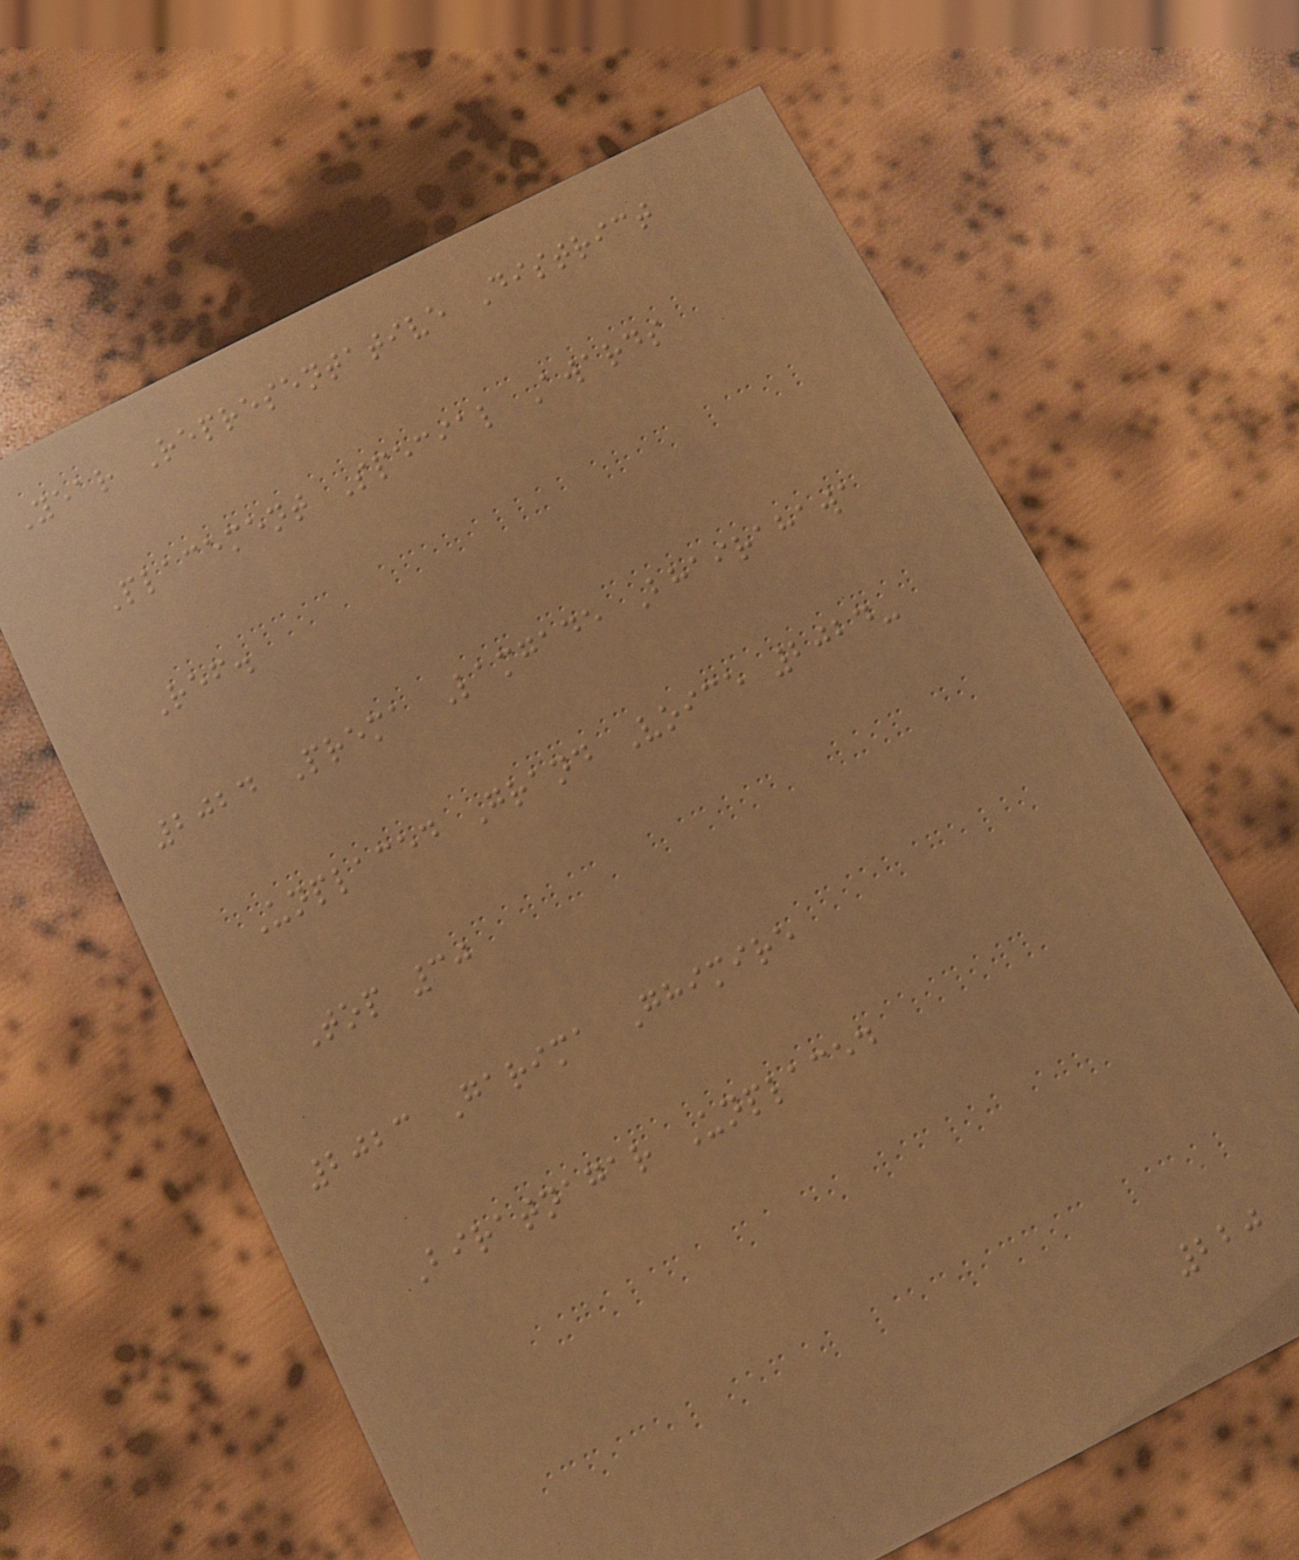Year Representative District
Placement Special Awards
Ref.
2024 Prema Lamgade Bhairahawa
Unplaced Grand Voice 2024-
Top 30
2023 Garima Ghimire
Biratnagar Unplaced
220
